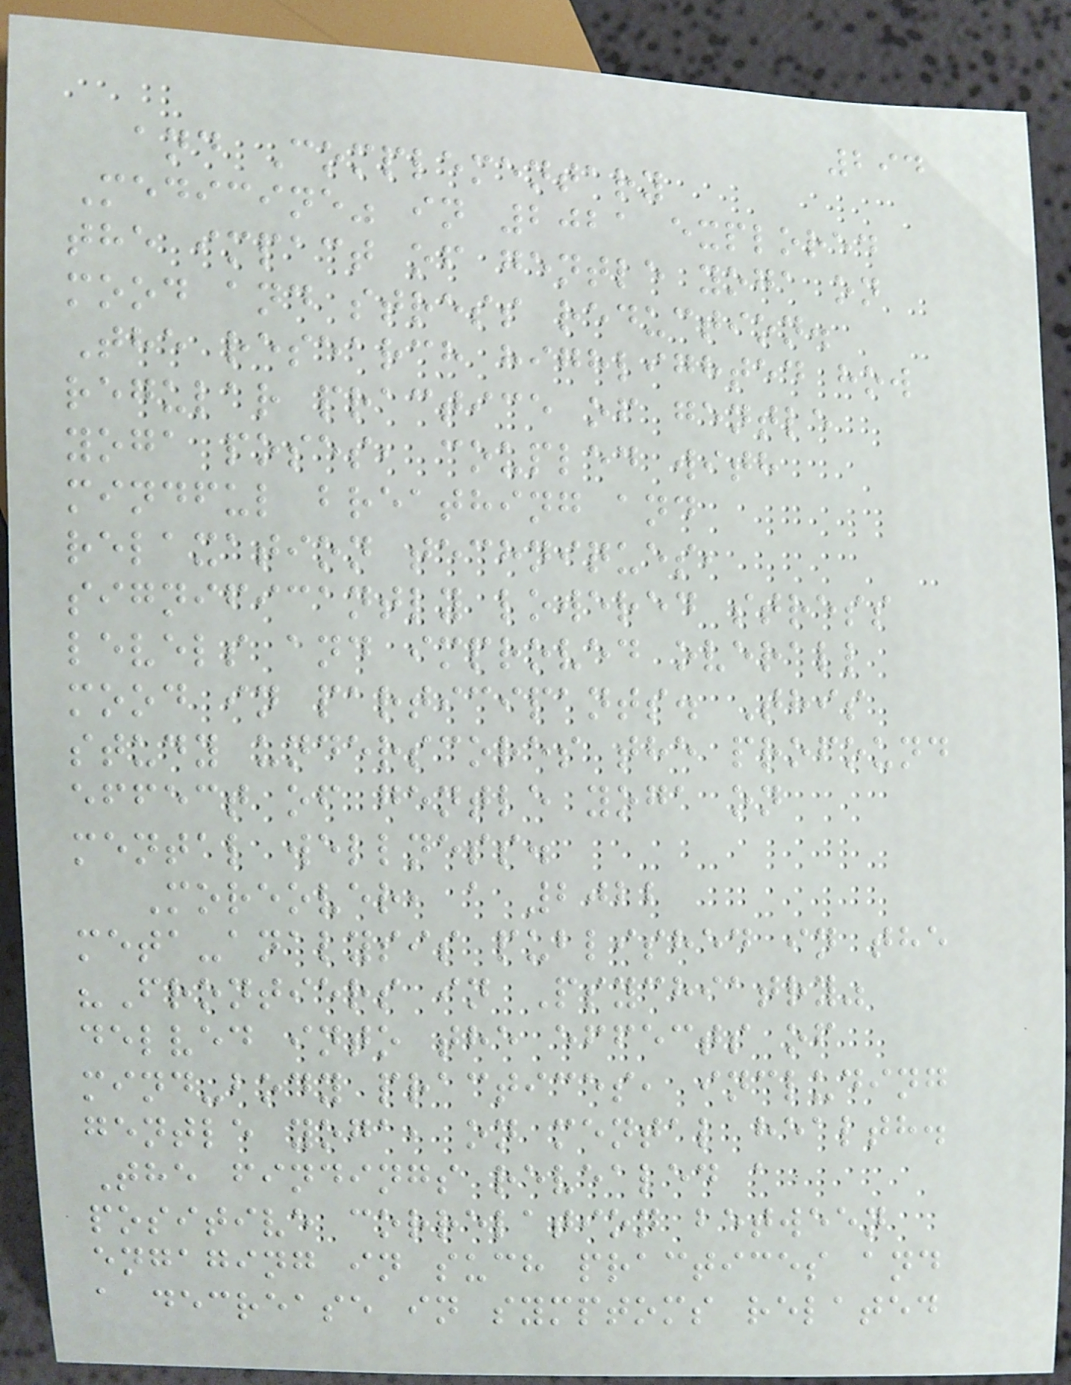294
and Complementary
Medicine" in 2021 explored
the impact of gentle yoga on
mood and stress reduction.
The research highlighted how
regular practice of gentle
yoga poses, coupled with
mindful breathing and
relaxation techniques,
significantly lowered stress
levels and improved overall
mood in participants. This
study underscores the profound
effect of gentle yoga on
mental wellness.
Moreover, a 2022
meta-analysis published in the
"Frontiers in Psychiatry"
delved into the effects of
mind-body practices, including
gentle yoga, on mental health.
The findings revealed a
positive correlation between
engaging in such practices and
a decrease in symptoms related
